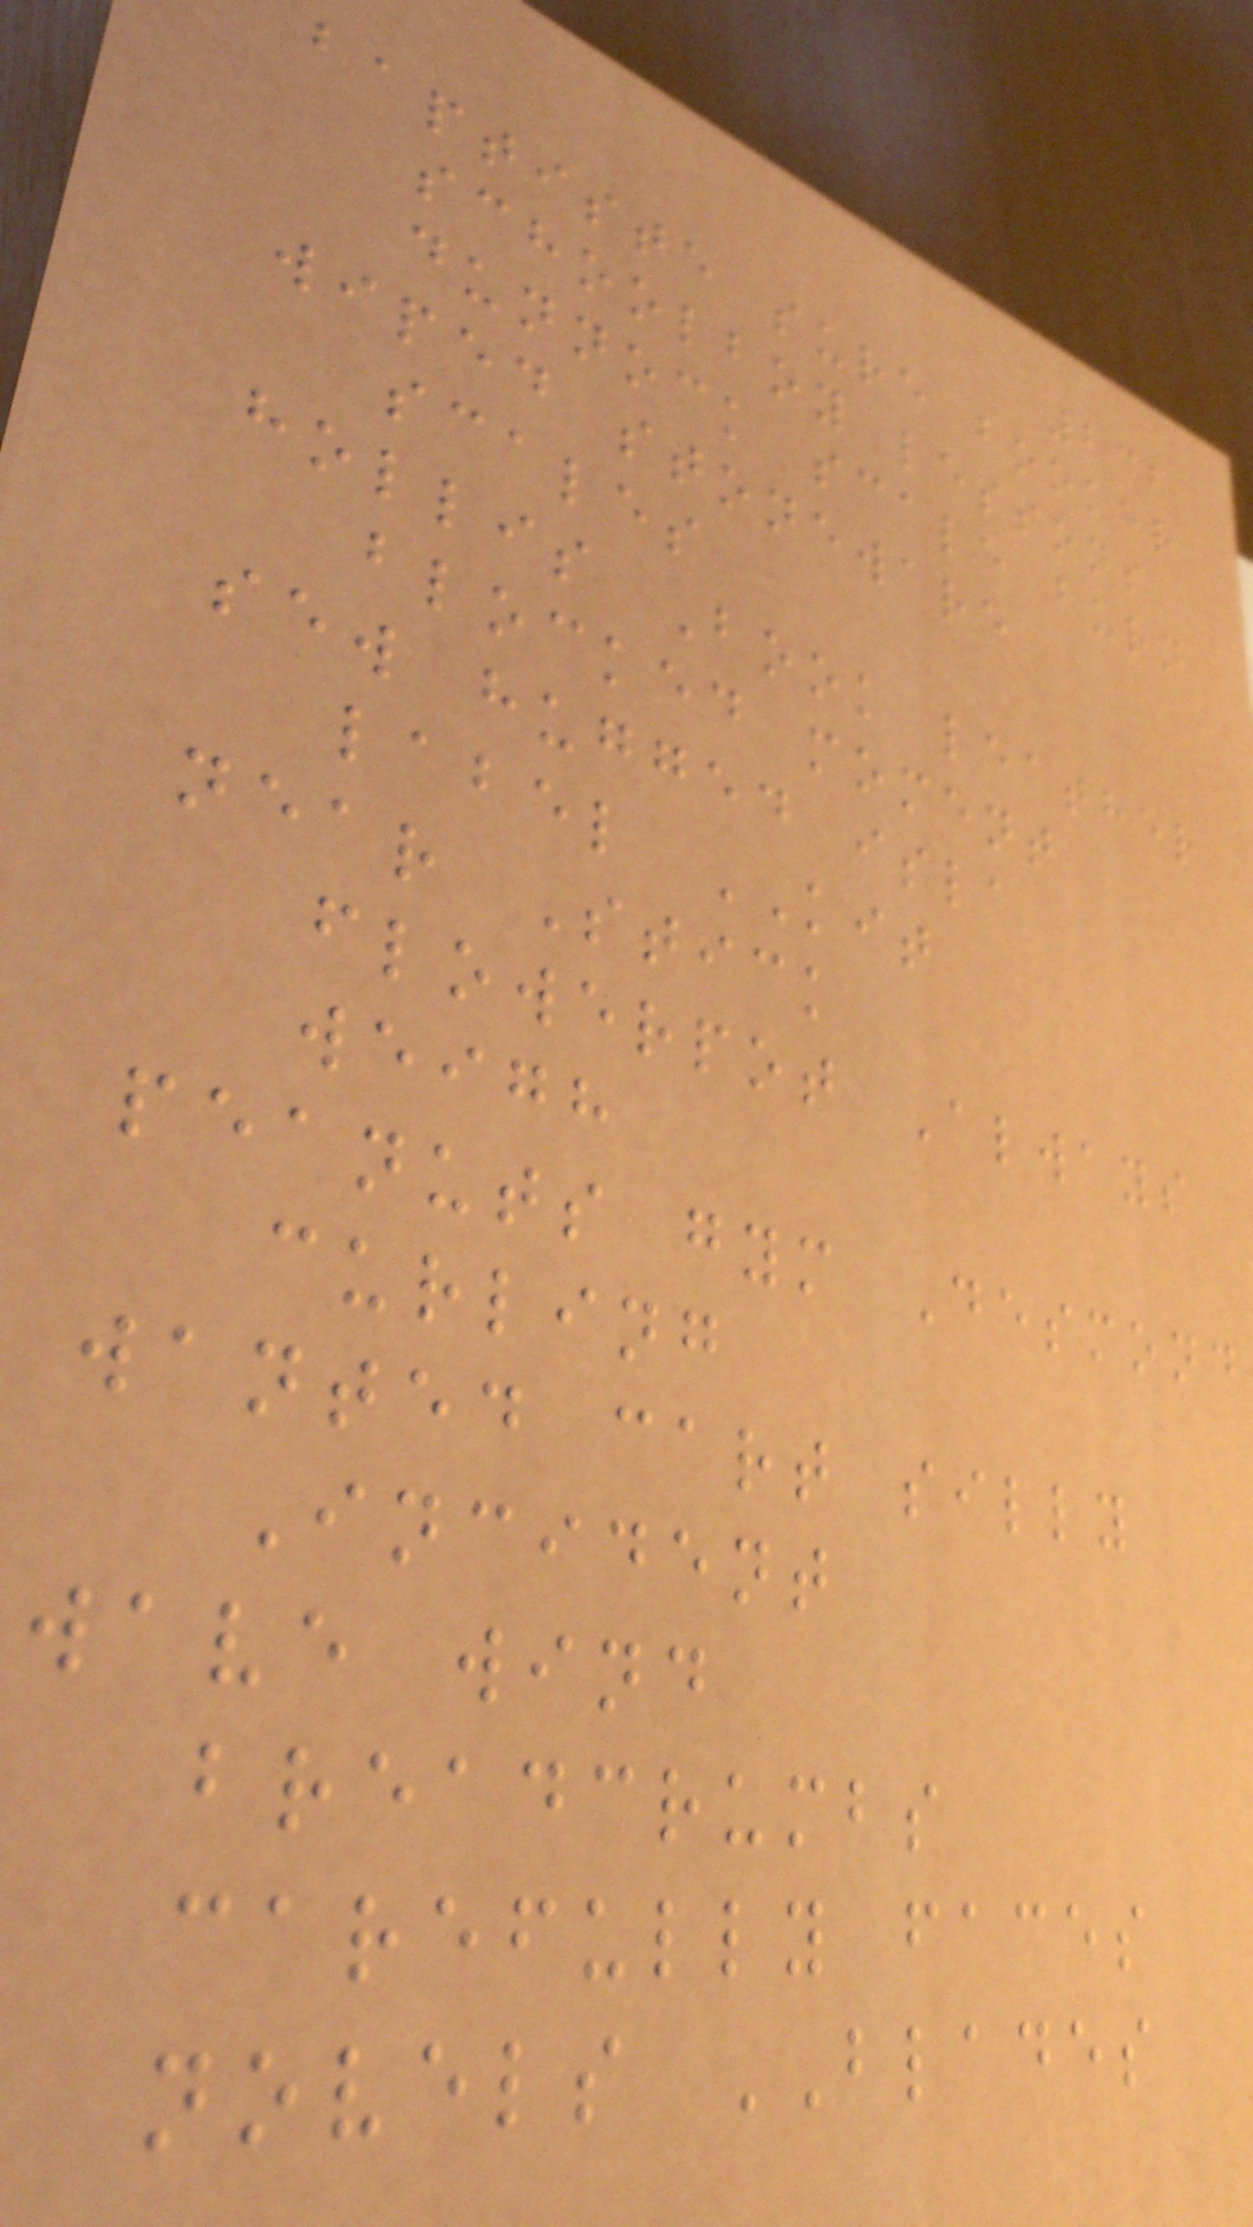232
baptiste sure booker
schoolboy lessons
dunnock scale burn
wiped stoneware
scales
hollis Book leather
blocked moment
sew hugged isla
label KIT
near Stick
flowerpot Always
weigh
peanuts gym Desmond
curling
wanted cart silly
Incident
wave wind
breadcrumbs
carefully faces
novels BLADES
